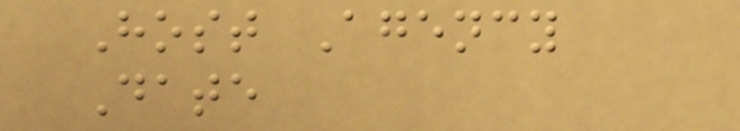Host Agency
Date
